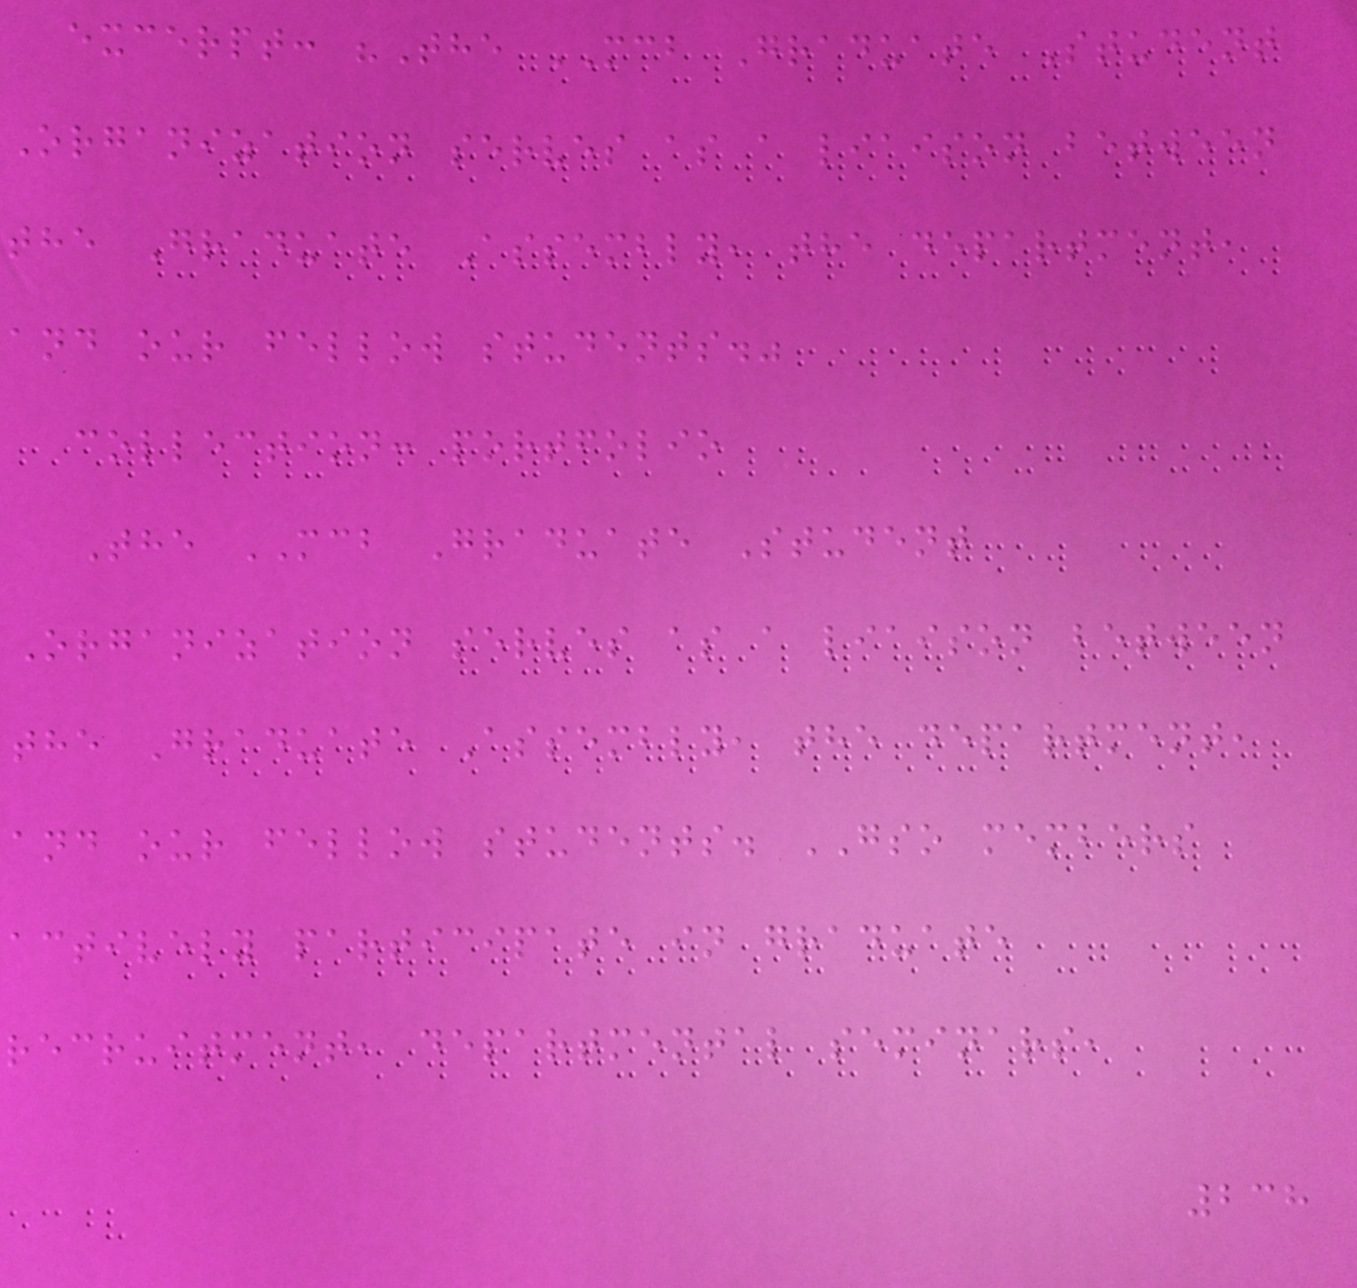excerpt: "The MCB Graduate Student
Organization serves as a liaison between
the Graduate Assembly, the department,
and our fellow students."
collection: portfolio
The MCB Graduate Student
Organization serves as a liaison between
the Graduate Assembly, the department,
and our fellow students. GSO members
actively participate in graduate
recruitment, departmental seminars,
238
